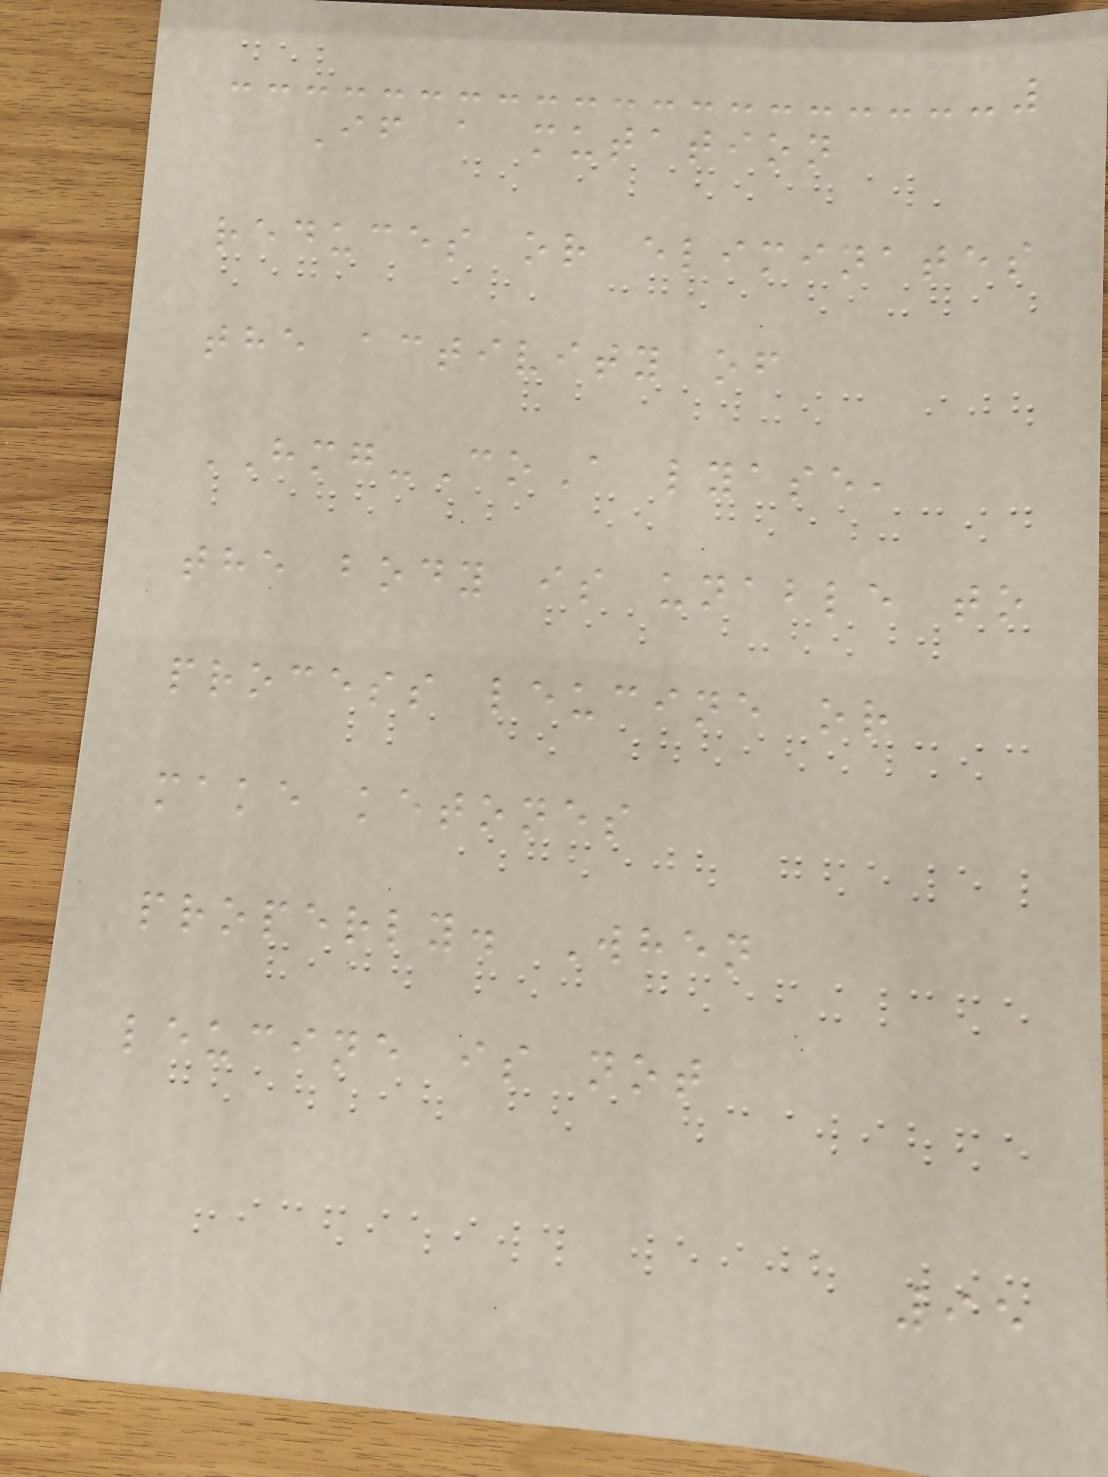If a mutation
reduces or eliminates
the activity of
HMG-CoA lyase,
the body is unable to
process leucine or
make ketones
properly. When
leucine is not
95
